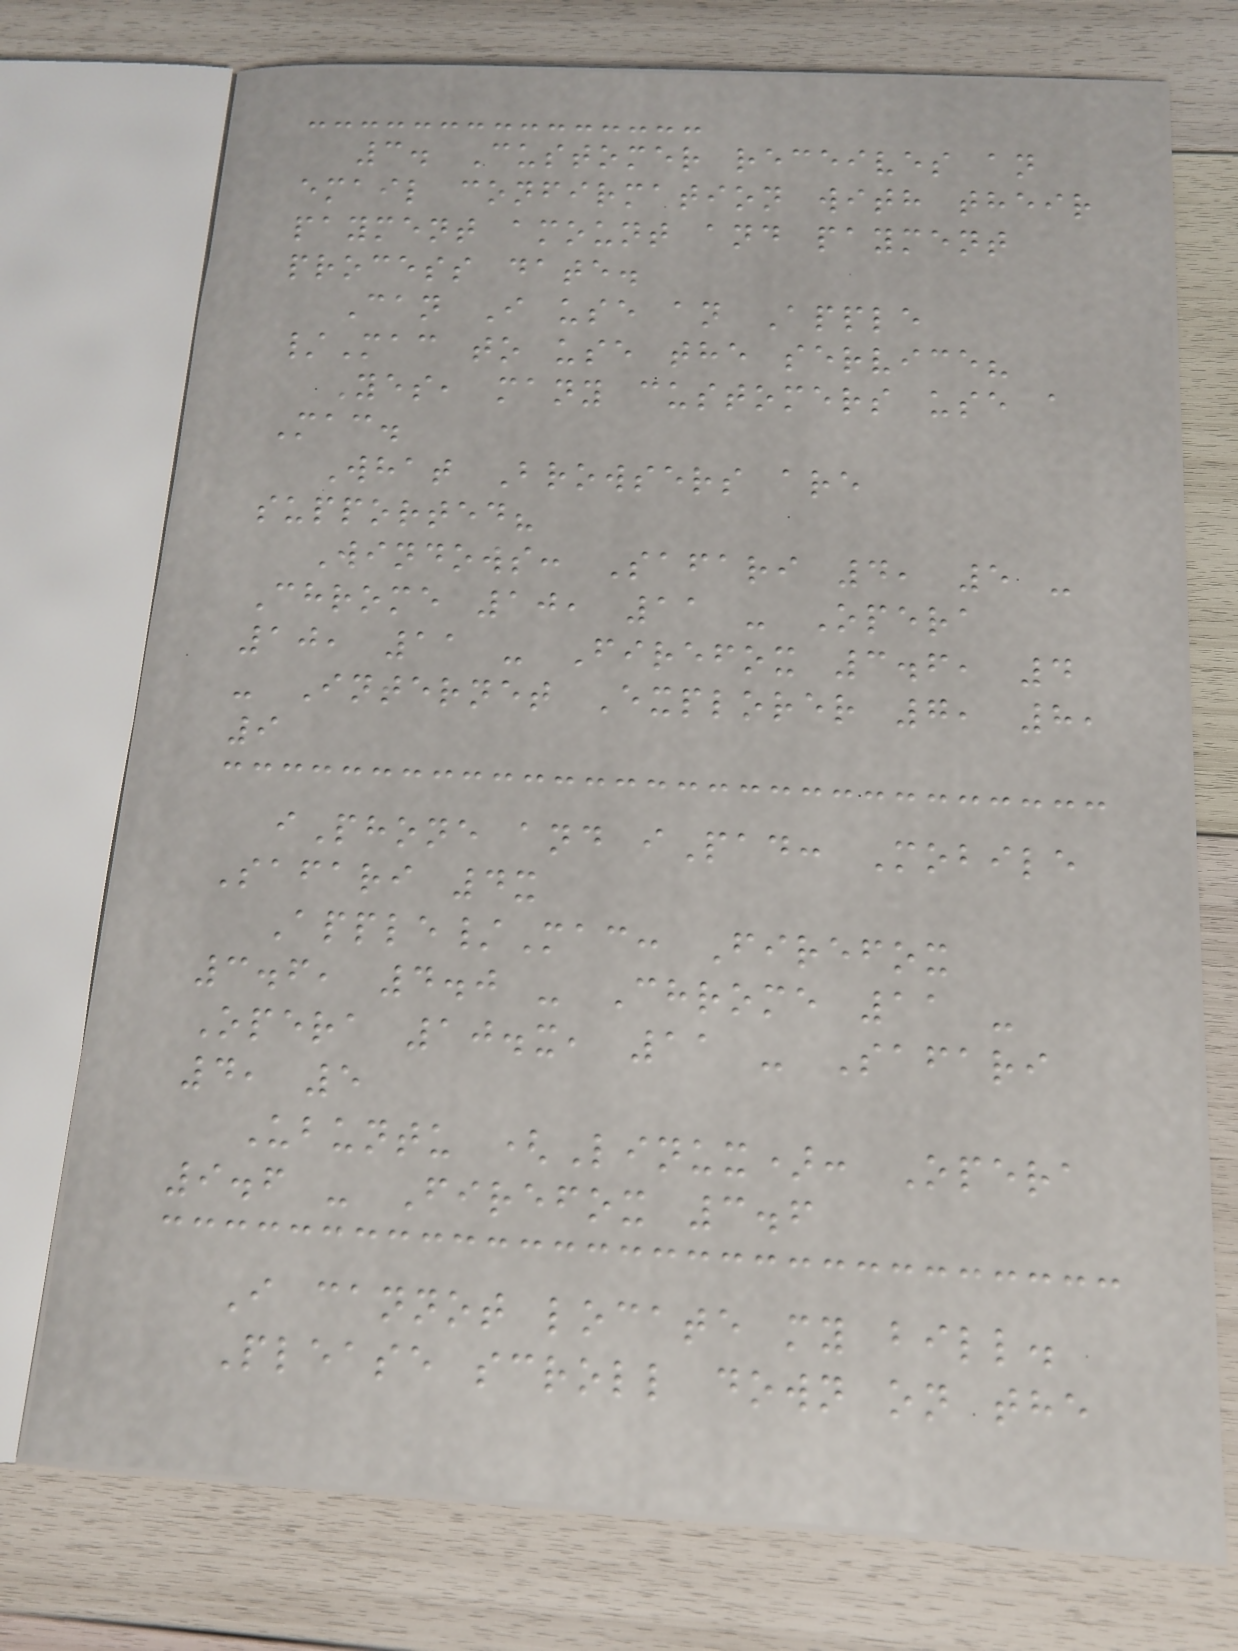3. Customer receives an
email confirmation with their
payment amount and payment
process date.
Can I use an Apple
/Mac to use the service?
Yes, many customers use a
Mac.
What Browsers are
supported?
Windows: Safari 4, 5 -
Chrome 10, 11 - Opera
10, 11 - Firefox 3.6, 4
- Internet Explorer 7, 8,
9
iPhone and iPad: Mobile
Safari 4x
Apple/Mac: Firefox
3.6, 4.0 - Chrome 11 -
Opera 10.x, 11 - Safari
4, 5
Ubuntu (Linux): Opera
9.6 - Firefox 3.6
I cannot locate my bill.
Please scroll down on the
